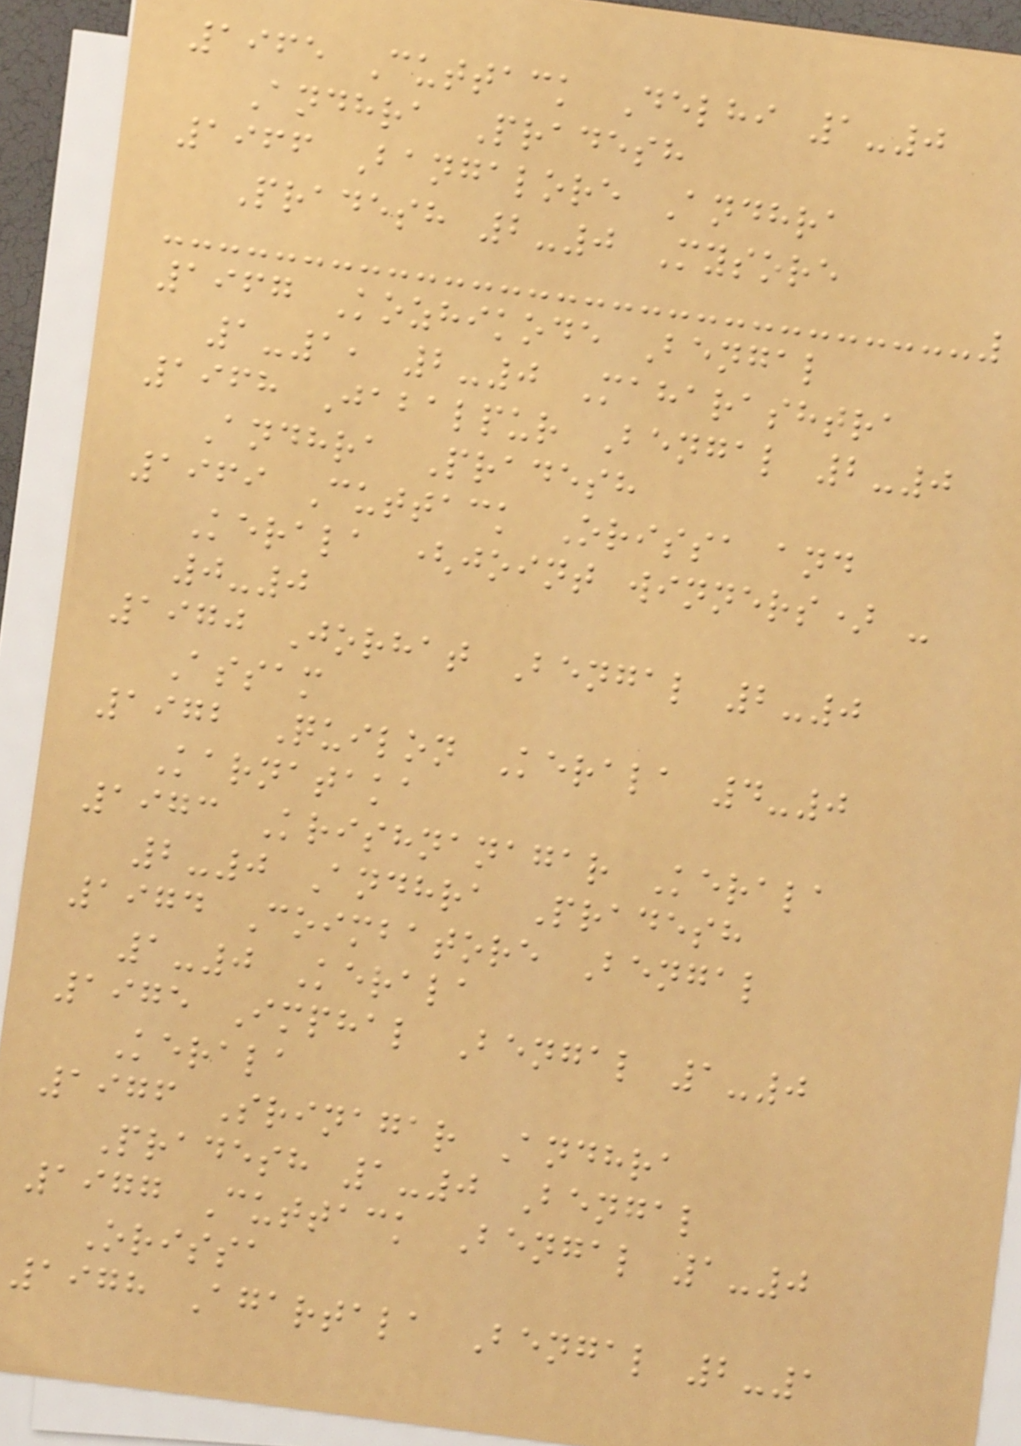1965 Cuttack Delhi 1-0
Andhra Pradesh
1966 Bangalore Andhra
Pradesh 2-0 Mysore
1967 Kozhikode Bengal
1-1, 2-0 Maharashtra
1968 Jabalpur Bengal 2-0
Andhra Pradesh
1969 Cuttack Orissa and
Kerala (joint winners) -
0-0
1970 Jorhat Bengal 2-0
Assam
1972 Quilon Kerala 4-0
Karnataka
1973 Krishnanagar Kerala
2-0 Andhra Pradesh
1974 Coimbatore Bengal
1-0 Kerala
1975 Imphal Bengal 1-0
Kerala
1976 Srinagar Andhra
Pradesh 1-0 Bengal
1977 Cuttack Bengal 1-0
Orissa
1978 Agartala Bengal 2-1
